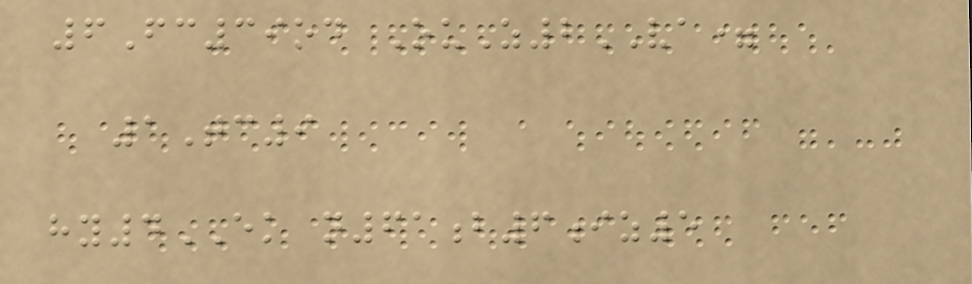6Fc39od OuZ2VA=
1Tc9
hy4EK n61b6iz5
